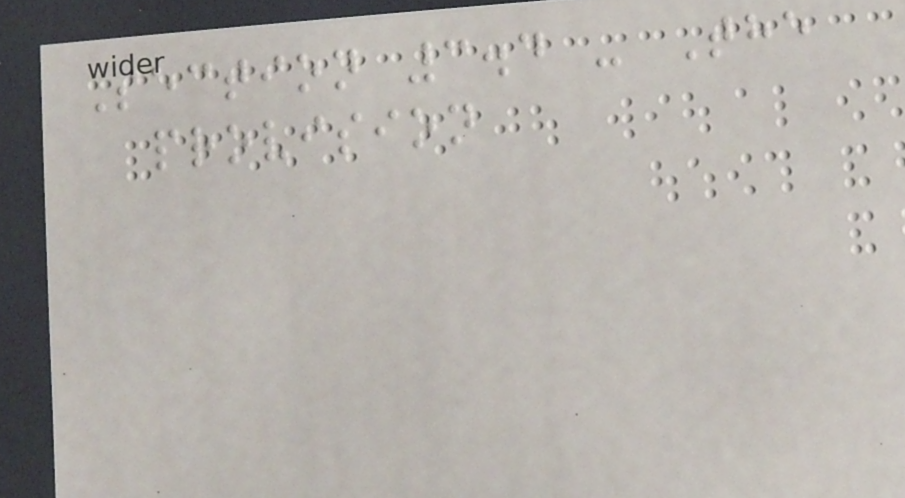Section 3.4 - The
provision
